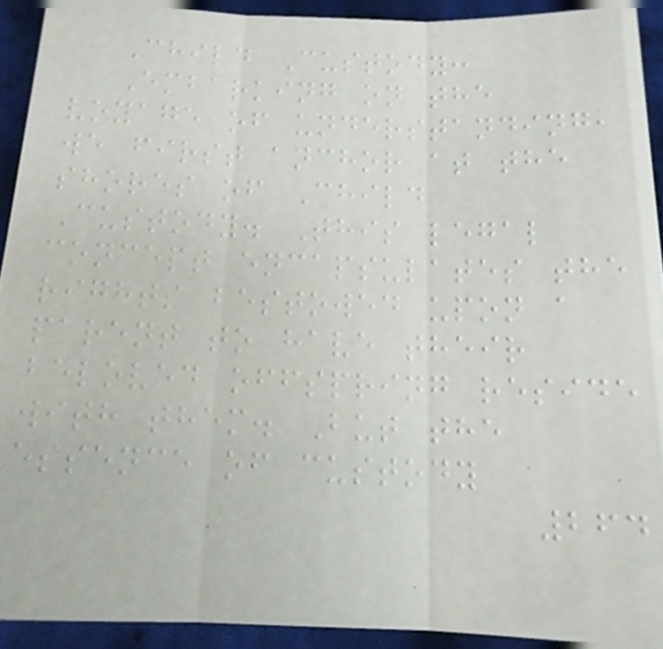Child Custody:
Embarking on the
voyage of understanding,
we first anchor at the
shores of Child
Custody. This legal
concept encapsulates the
rights bestowed upon a
parent to have their
beloved offspring reside
with them. But the
essence of custody
264
